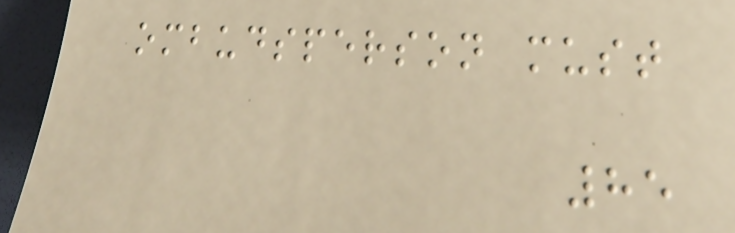ombudsperson must
85
